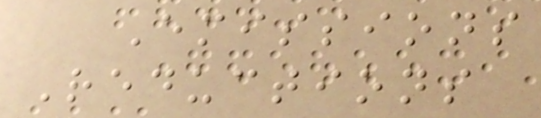Emissions
Reductions
